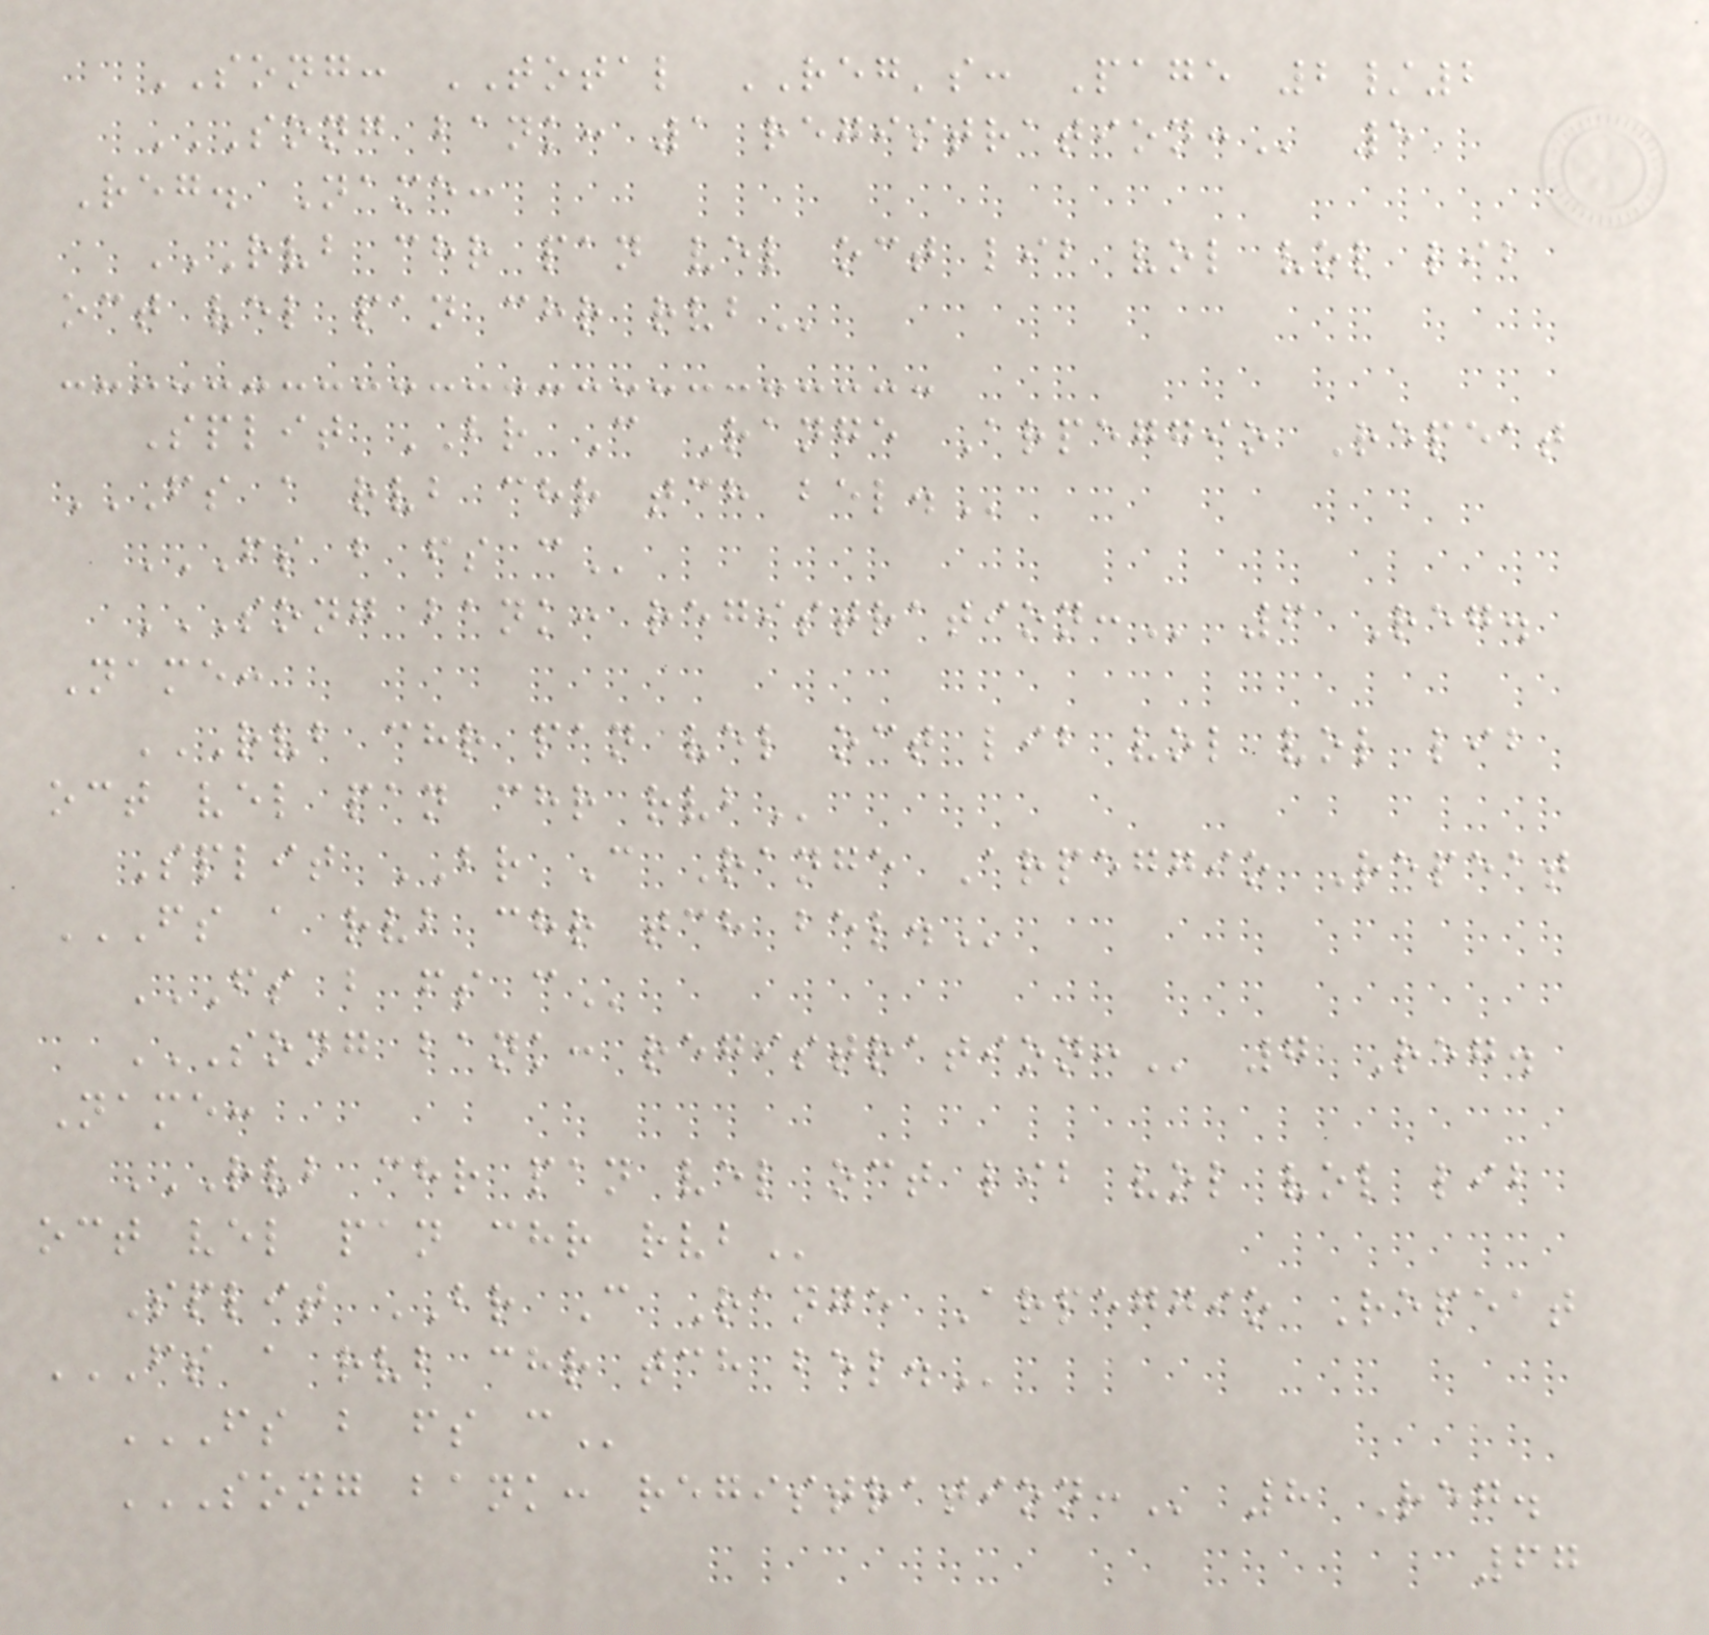SONG: TOTAL REG's: Page 2/2
SONG BANK: 1 REGISTRATION: 5
Reg. Name:
RVB CHR PAN VEL OCT LIB VOL VOL LIB
OCT VEL PAN CHR RVB
Split BR C Range Arpeggio Repeat
FS A RVB CHR TCH BEL.
FS B FS C
SONG BANK: REGISTRATION: 6 Reg.
Name:
RVB CHR PAN VEL OCT LIB VOL VOL LIB
OCT VEL PAN CHR RVB
Split BR C Range Arpeggio Repeat
FS A RVB CHR TCH BEL.
FS B FS C
SONG BANK: REGISTRATION: 7 Reg.
Name:
RVB CHR PAN VEL OCT LIB VOL VOL LIB
OCT VEL PAN CHR RVB
Split BR C Range Arpeggio Repeat
FS A RVB CHR TCH BEL.
FS B FS C
SONG BANK: REGISTRATION: 8 Reg.
67
